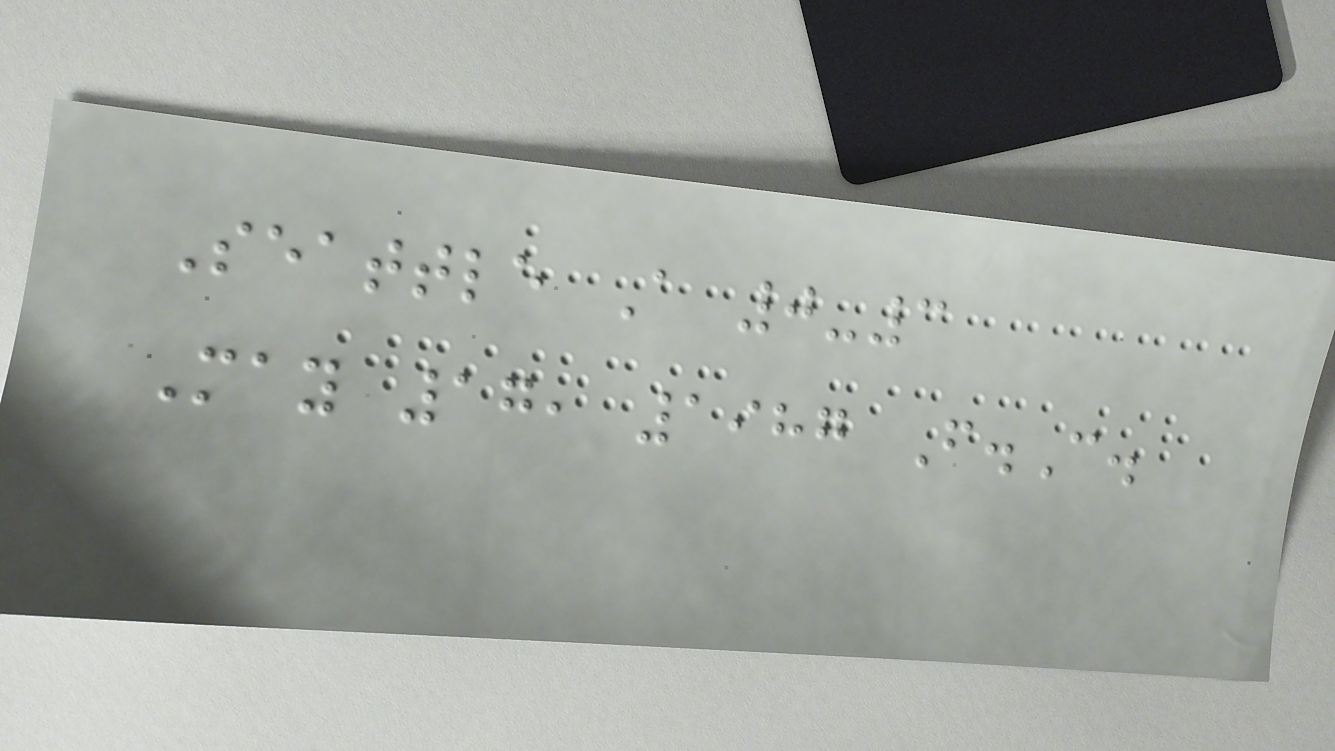Seattle A 0-3
May 17, 1987 F.C.
